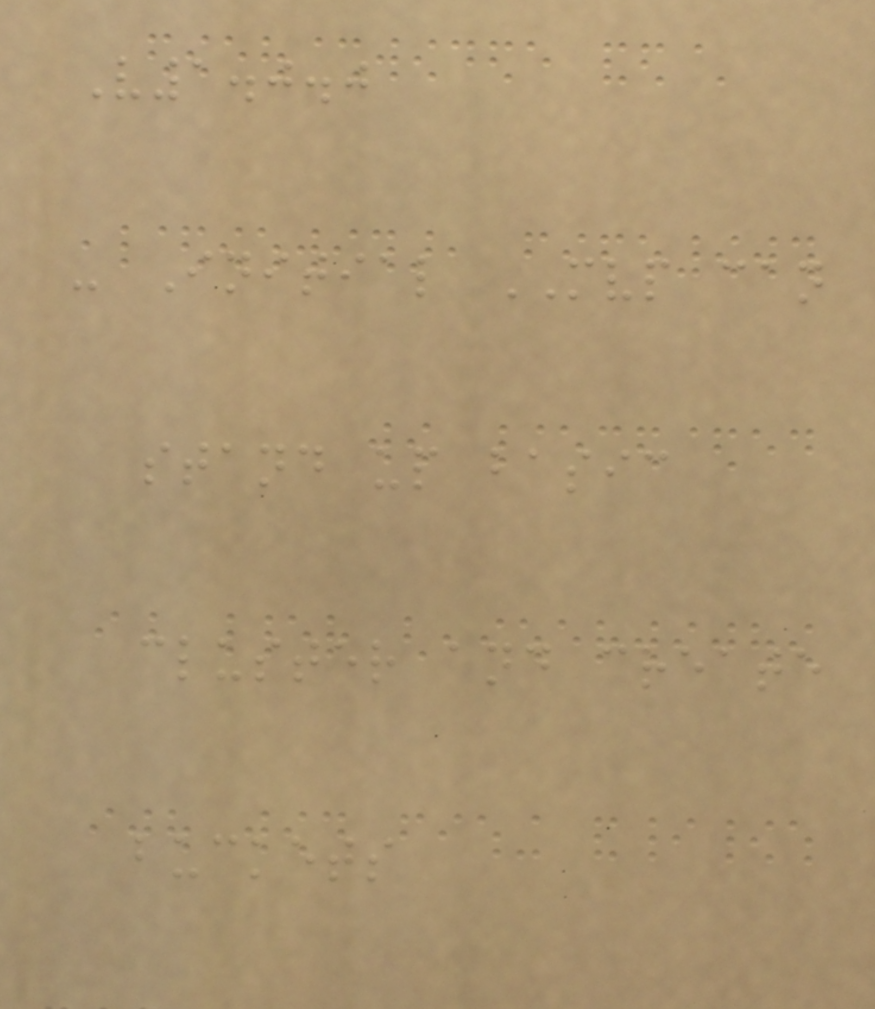V1.0.0
- Initial MVP can
stand up basic
cluster and create
buckets
